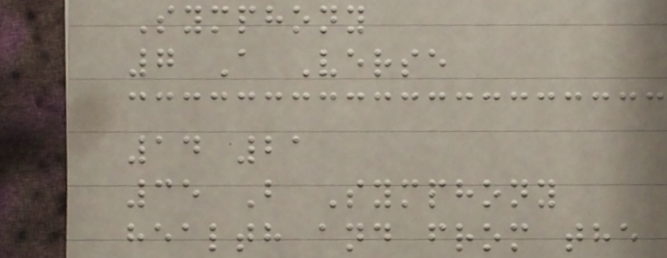Symphony
7 A Verse
14 21
35 B Symphony
health and from the
